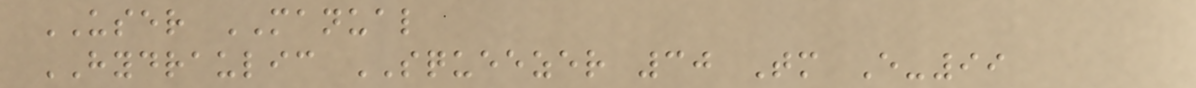USER MANUAL
HYDRAULIC SQUEEZER 30 Tm E-99
